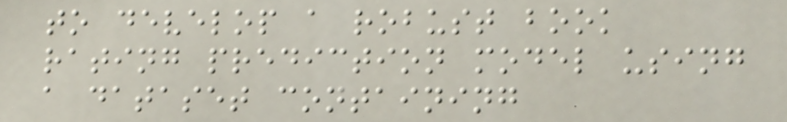to develop a robust book
rating prediction model using
a dataset containing
